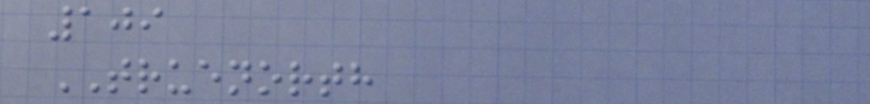109
TRUENORTH
